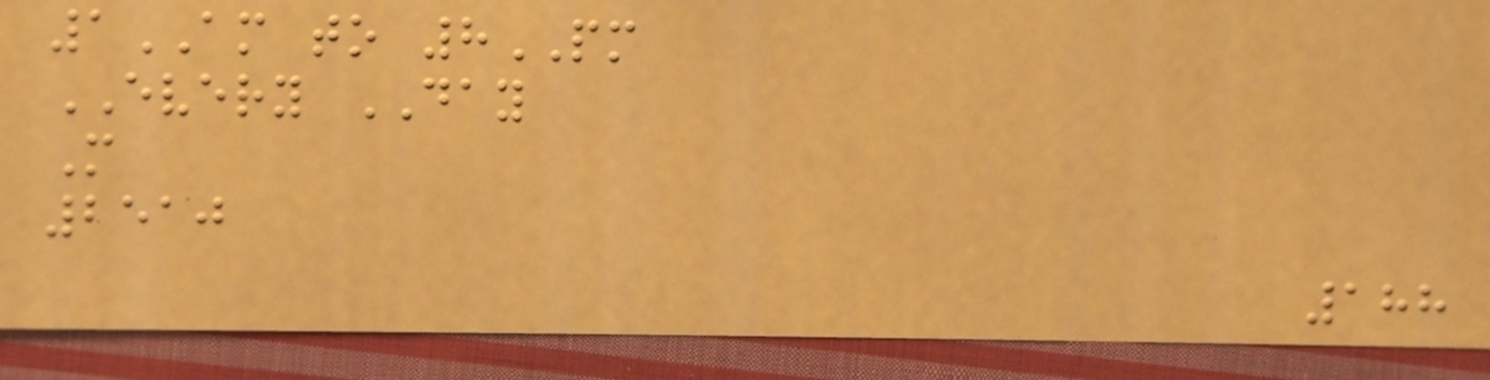1AM to 8PM
EVERY DAY
M
2510
188
